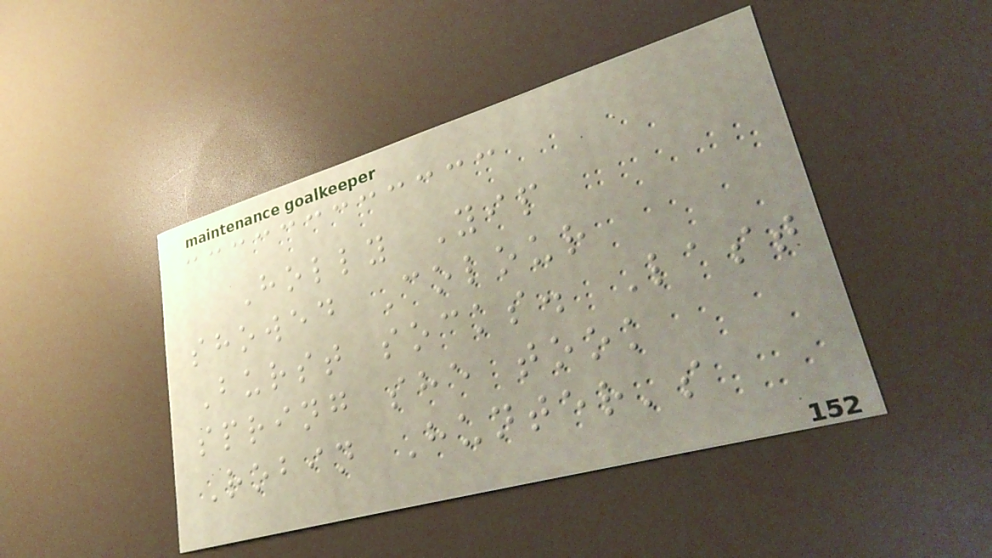Holly Yip
showed Colour
Burst socks. Last
spring she took
Robin Hunter's
